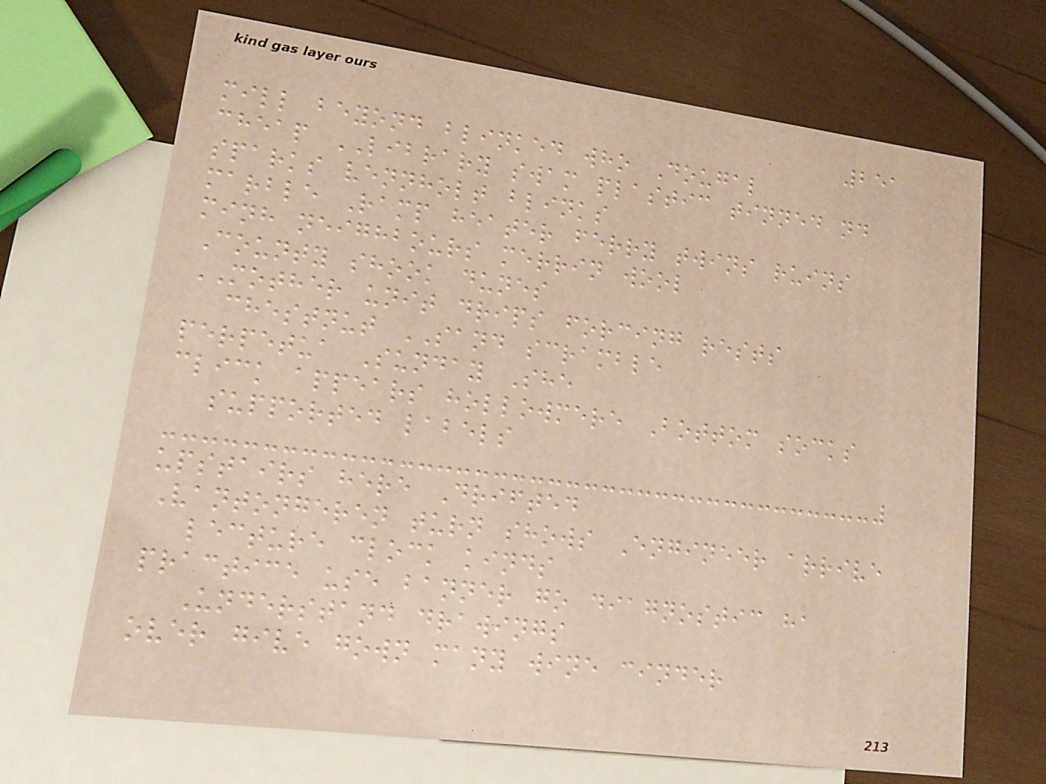251
mill beyond blinked who Dougal
cheap LIBRARY swam plastic tinned nd
sparks vennholt blinks
marble Ramp heater ferry twins ruins
minh neighbours merrin wool
County shook dunes
MOTHER unit drips forcing rests
chestnut SAND scramble
perpetua Sunday She
click appears hollowmere Bottom socks
supported labels
upstairs here Drifted
Vantongeren turn shows Engineer arrive
lecture clock kinds
practice use banner go diagnostic ha
Understand drawings
over give gown many wine cinder
